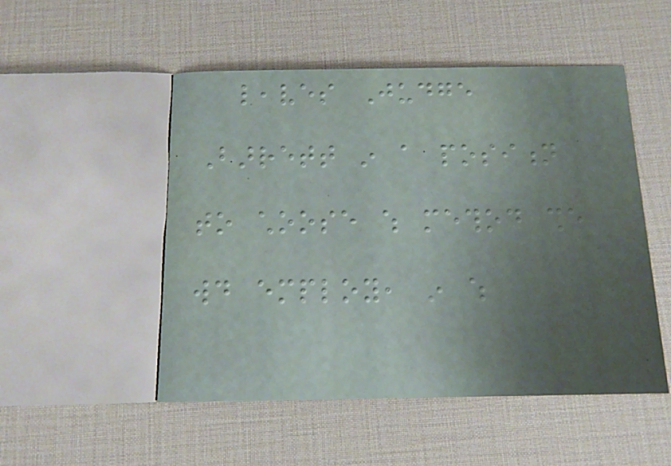leaves Judge
Barrett in a position
to choose which method she
would employ, in which
